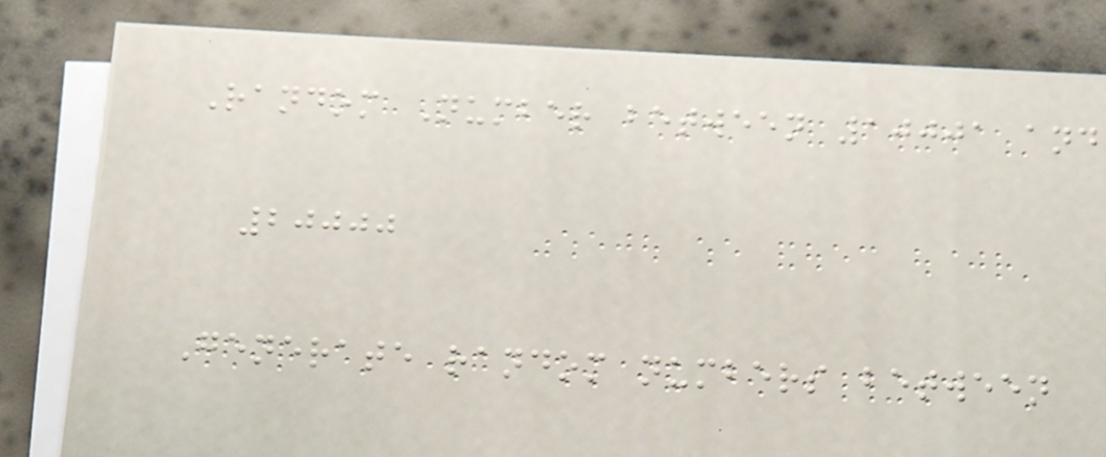Random Number between 10001 and
20000
Generate random numbers between
